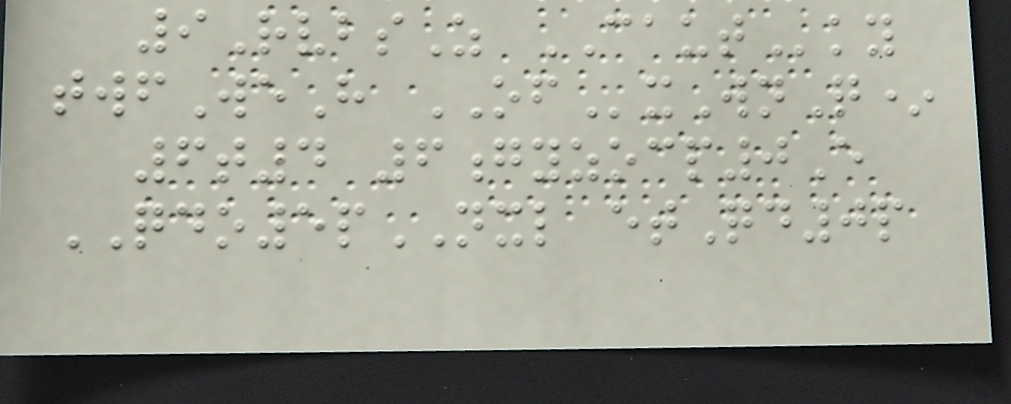9RvbsZ CAUTky
twfWeH OFxWnQ*
6t4 6gyzocp0E
QDO5pNXL etQd0p
